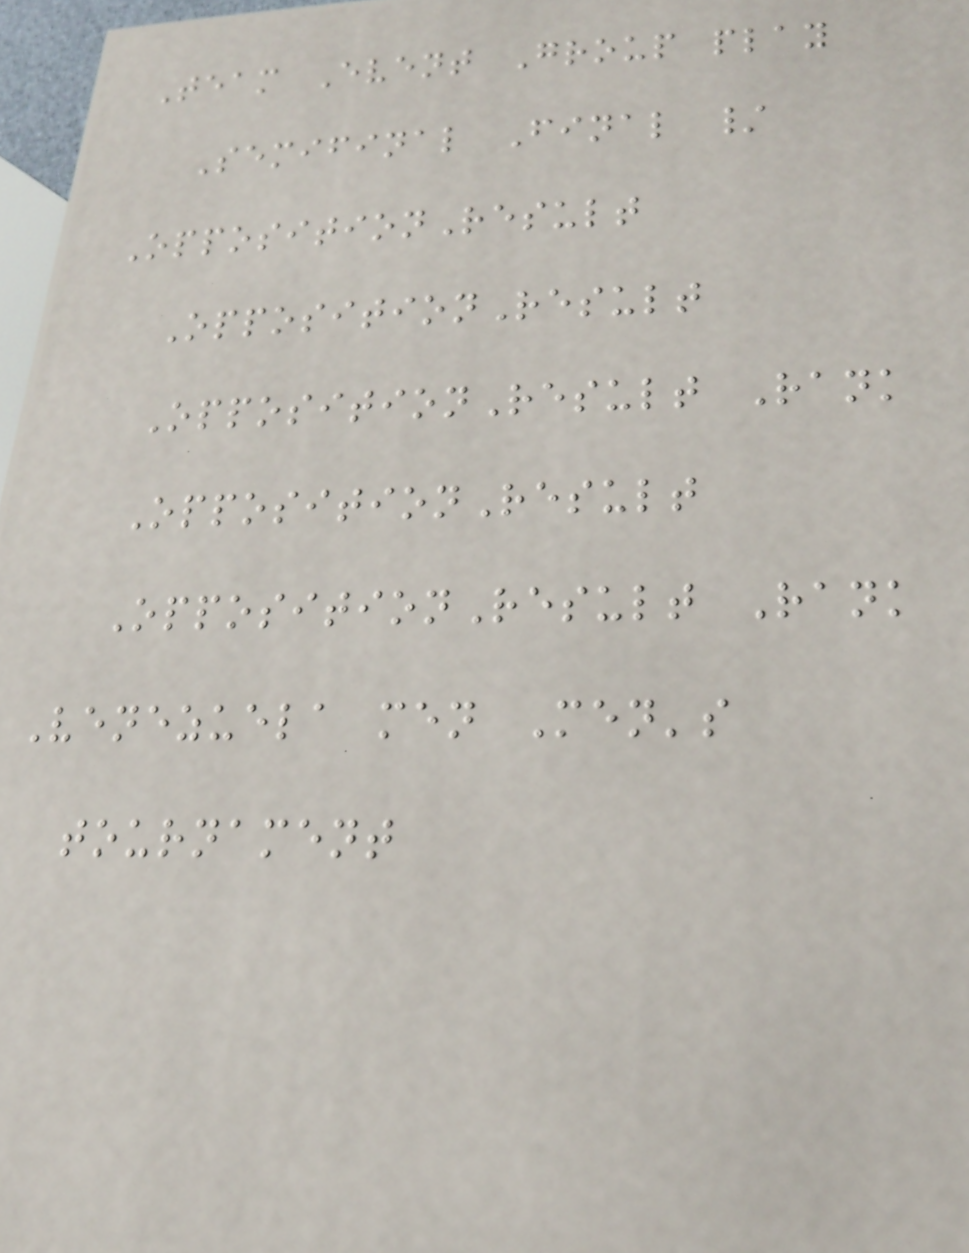Team Event Group play
Semifinal Final /
OppositionResult
OppositionResult
OppositionResult Rank
OppositionResult
OppositionResult Rank
Venezuela men Men's
tournament
